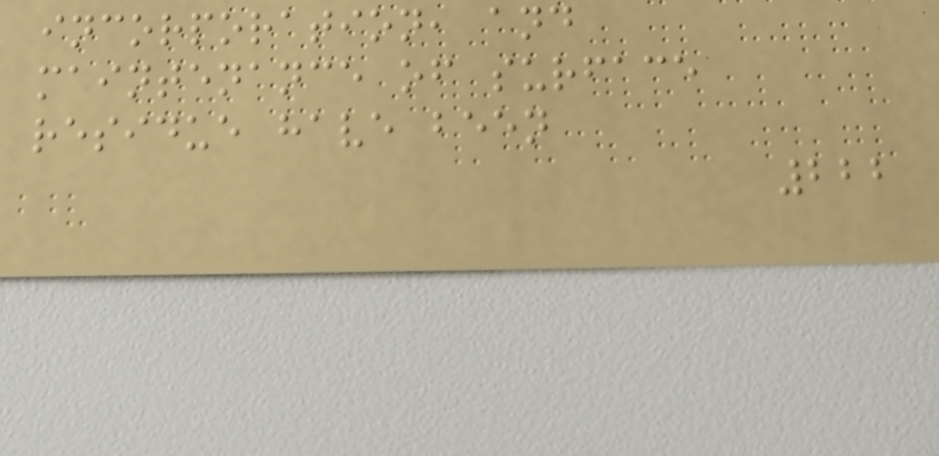incorporation, and
maintenance of surface
residue have been
222
